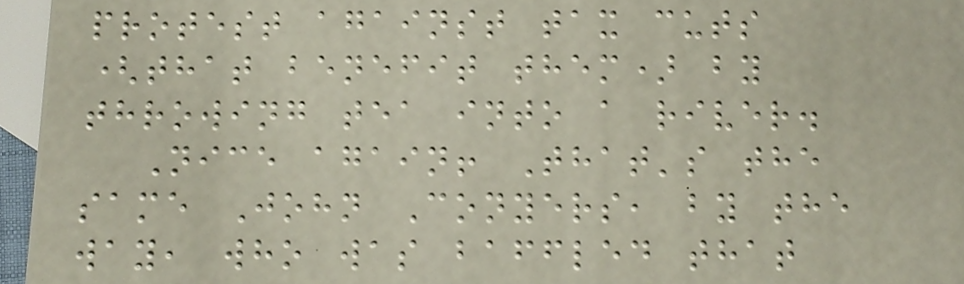protest against tax cuts
(that benefit them) by
throwing tea into a river.
Nice again! That's the
same John Conyers, by the
way, who was baffled that
